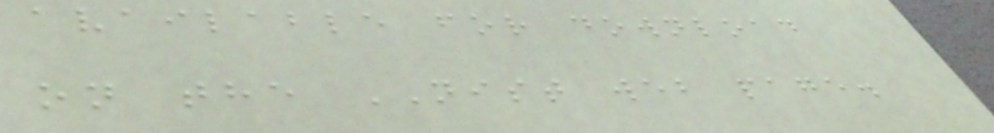available for download
on the NIST web page.
